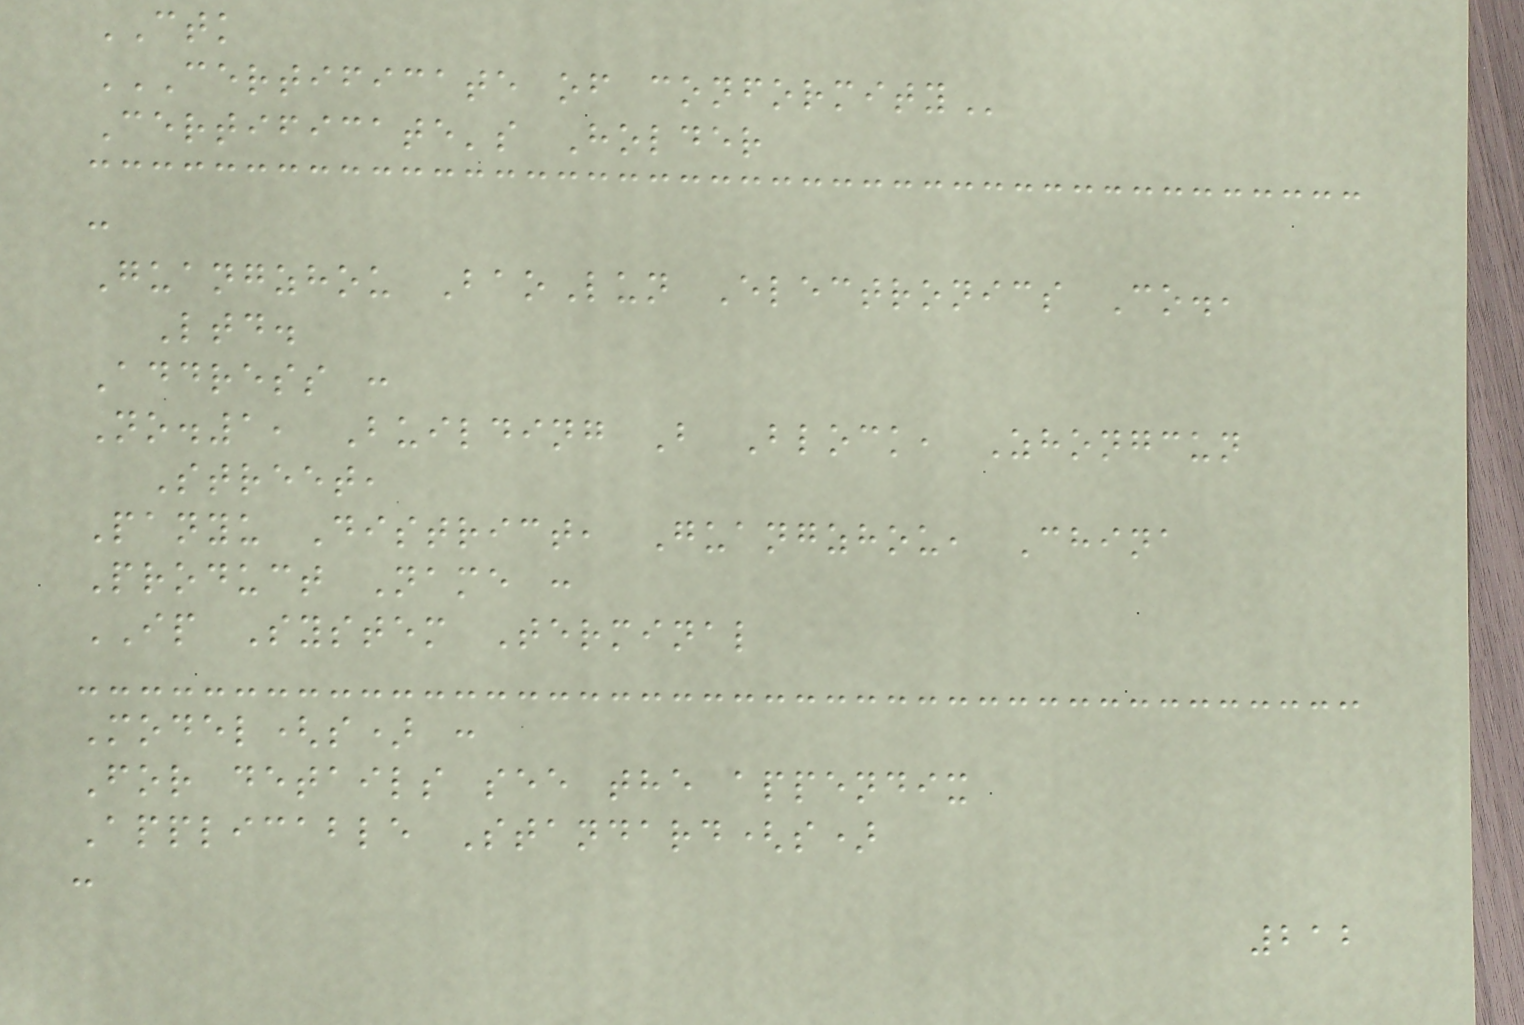CTK
CERTIFICATE OF CONFORMITY
Certificate's Holder
:
Guangzhou BaoLun Electronics Co.,
Ltd.
Address :
No.1, Building B Block, Zhongcun
Street,
Panyu District, Guangzhou, China
Product Name :
IP System Terminal
Model(s) :
For details see the appendix
Applicable Standard(s)
:
212
